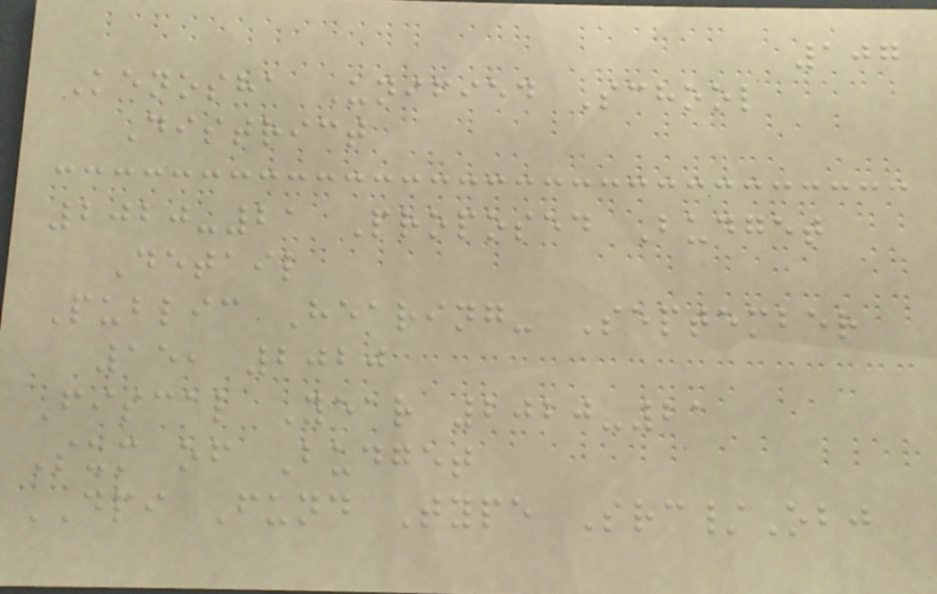107
Kenosha Unified School
District
2020-21 Proposed Budget
Detail
Public Hearing- September
15, 2020
Fiscal Year 2020-21
Sum of Budget
DPI Fund Type Src/Obj
